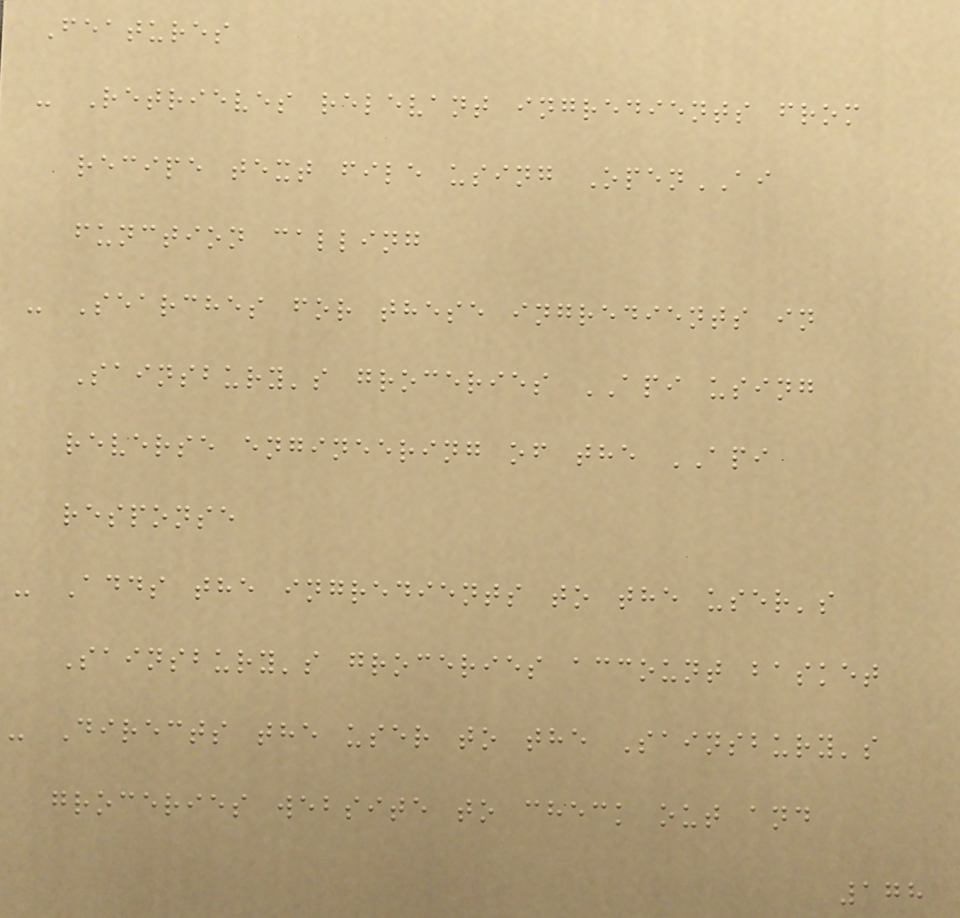Features
- Retrieves relevant ingredients from
recipe text file using OpenAI
function calling
- Searches for these ingredients in
Sainsbury's groceries API using
reverse engineering of the API
response
- Adds the ingredients to the user's
Sainsbury's groceries account basket
- Directs the user to the Sainsbury's
groceries website to check out and
178
